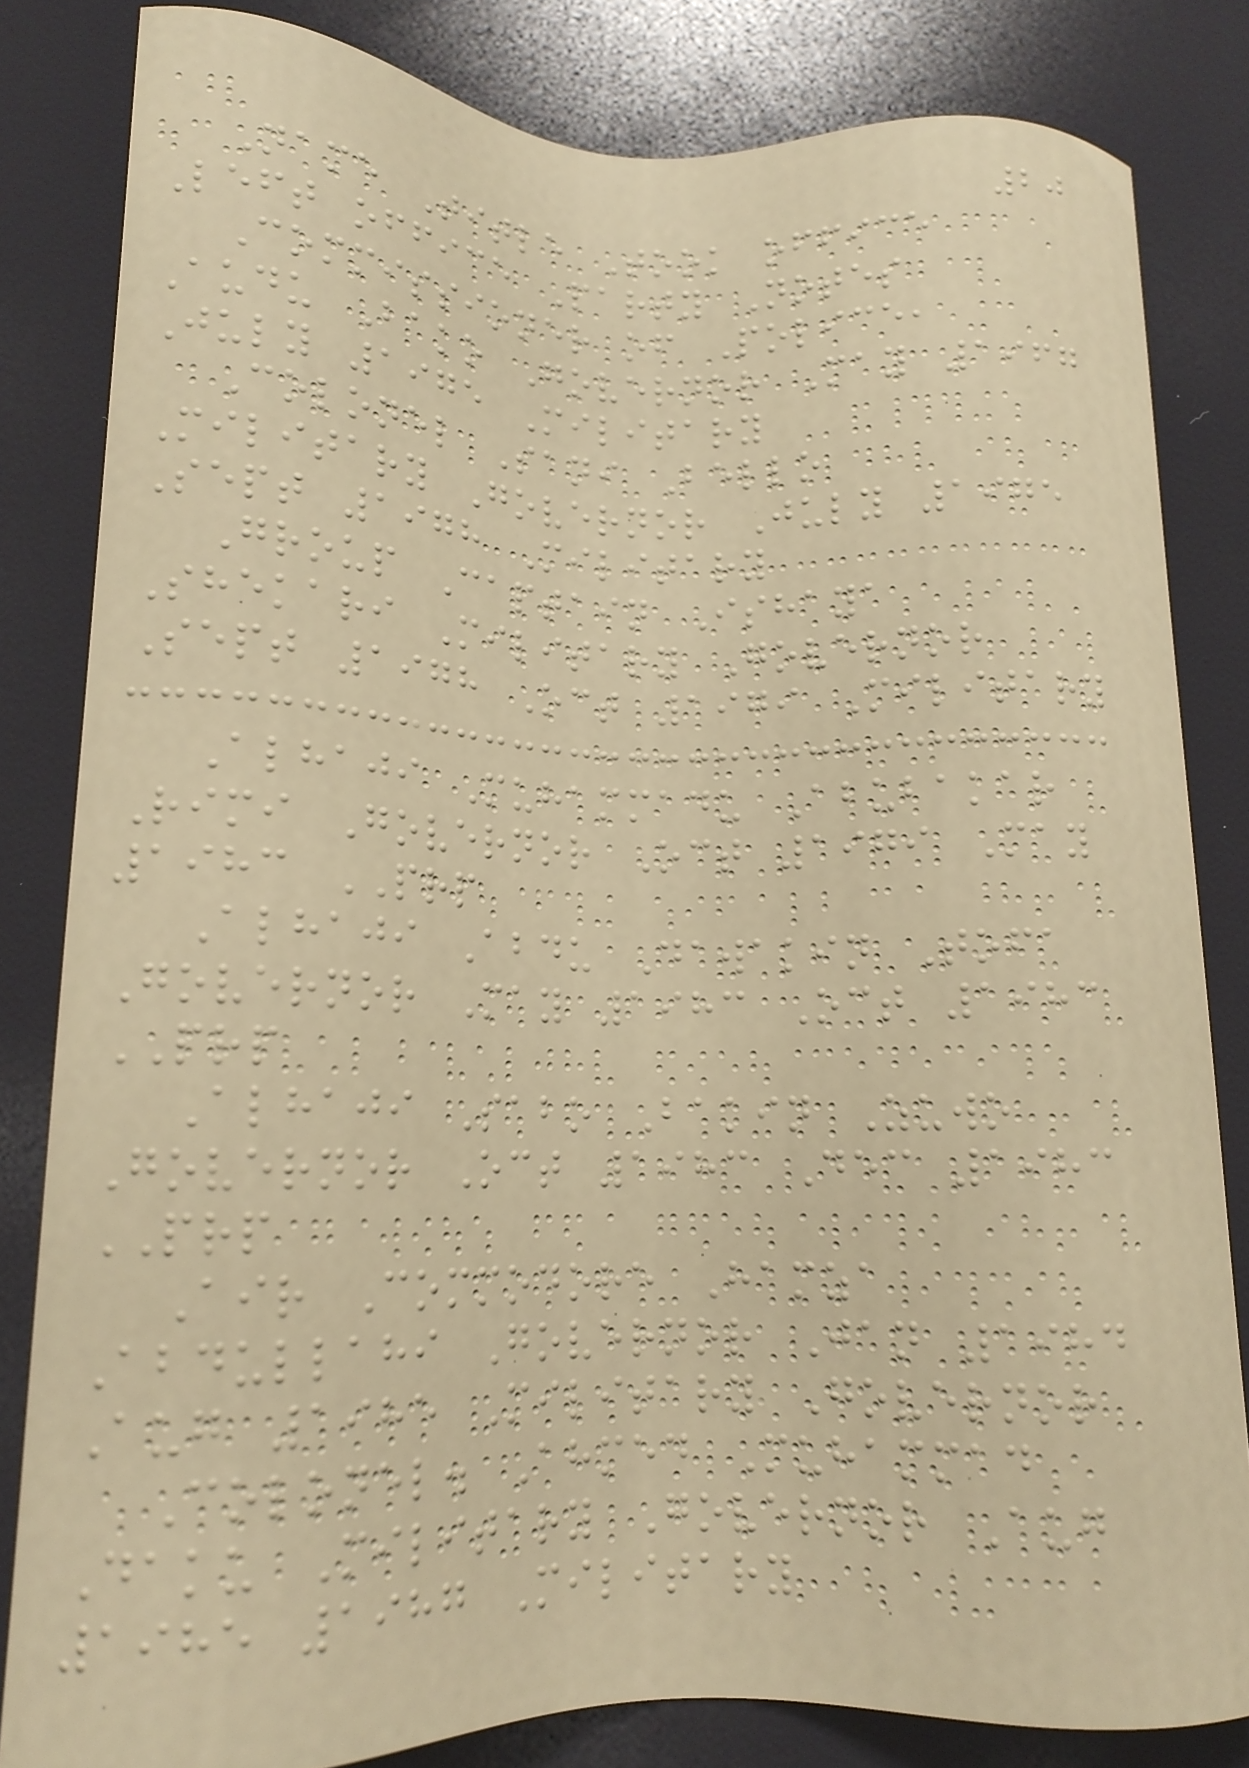20
Name Title Took office
Left office Party Notes
Commissioner of Police,
Audu Bako Governor May 1967
July 1975 Military
Colonel Sani Bello
Military Governor July 1975
Sept 1978 Military
Group Captain Ishaya
Shekari Military Governor
Sept 1978 Oct 1979 Military
Alhaji Muhammadu Abubakar
Rimi Governor Oct 1979 May
1983 PRP
Alhaji Abdu Dawakin Tofa
Governor May 1983 Oct 1983
PRP
Alhaji Sabo Bakin Zuwo
Governor Oct 1983 Dec 1983
PRP
Air Commodore Hamza
Abdullahi Governor Jan 1984
Aug 1985 Military Governor
Colonel. Ahmed Muhammad
Daku Military Governor Aug
1985 1987 Military
